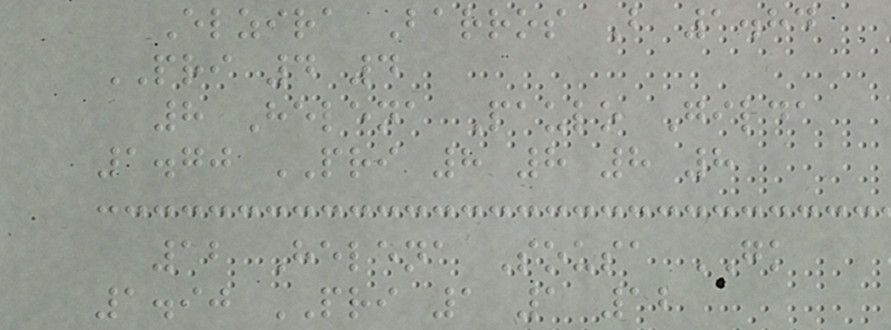Elzira Barros B 1.84
PRI 4 4
8 Helena Paulo Gilda
1.70 PRI 8 8 8 8
12 Helena Sousa GK
1.90 PRI 1 1 12
